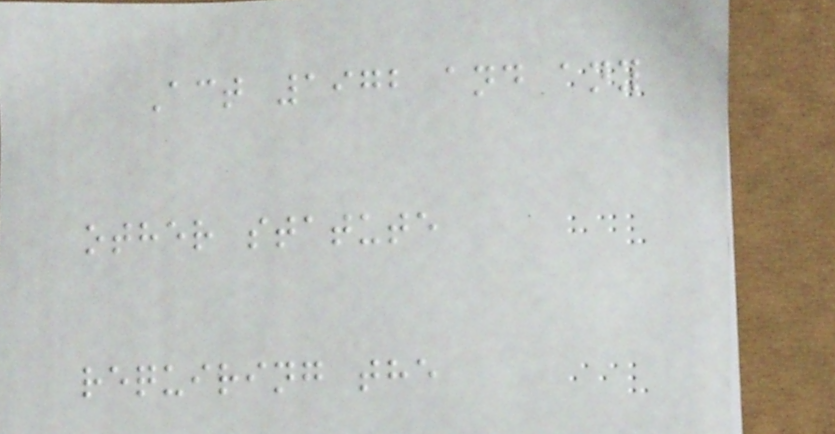Act 1972 and any
other statute
requiring the
